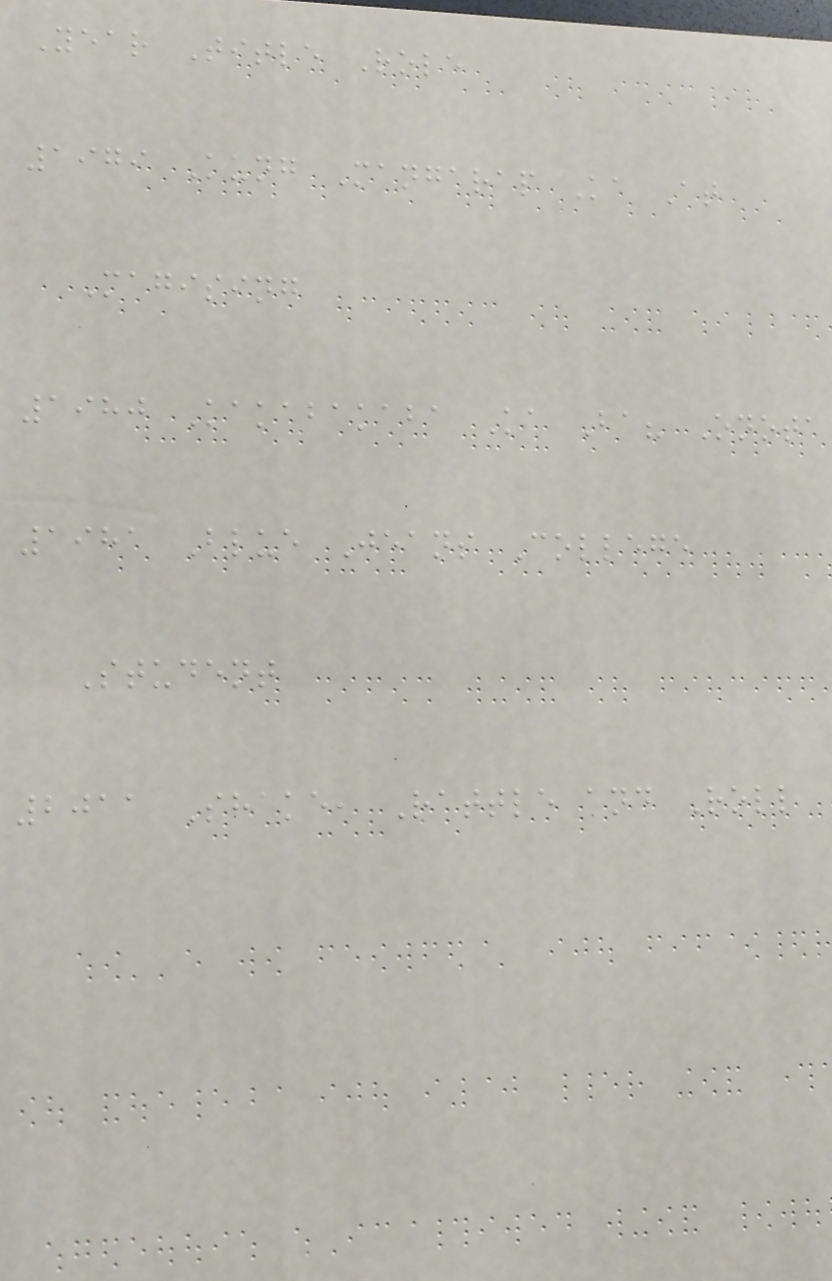Year Title Role
1979 Kung Mangarap Ka At
Magising
1980 Kakabakaba Ka Ba? Onota
1981 Blue Jeans College
Student
2011 Shake, Rattle and Roll
